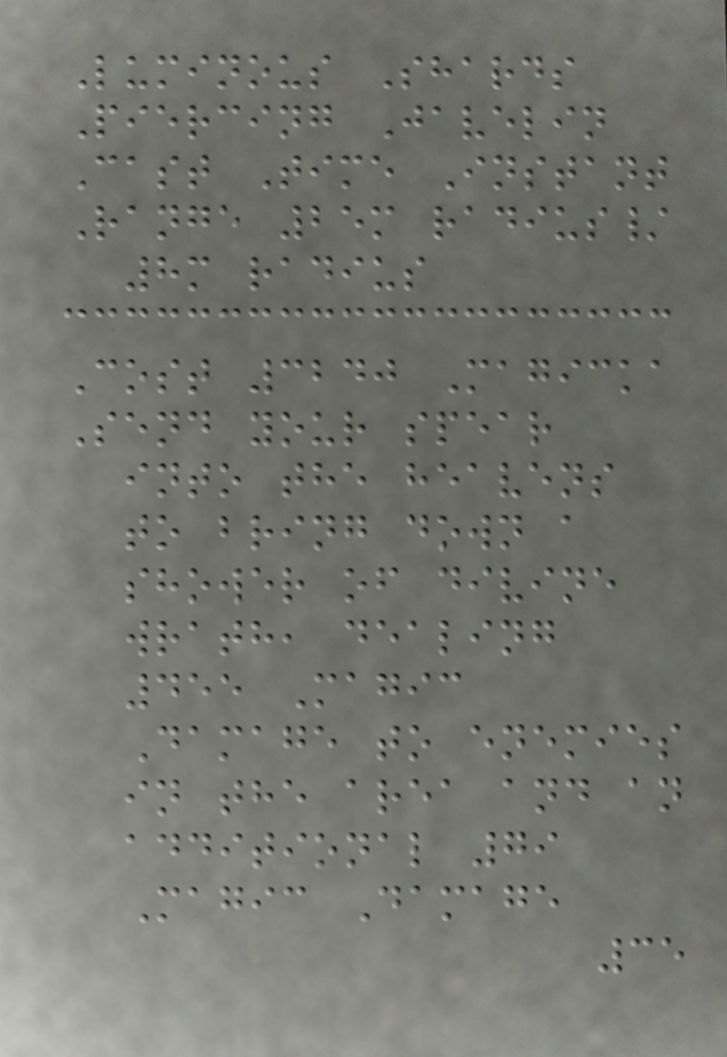Luminous Shards
Piercing Javelin
Cast Time Instant
Range 25m radius/
8m radius
Cost 3240 Magicka
Send your spear
into the heavens
to bring down a
shower of divine
wrath, dealing
455 Magic
Damage to enemies
in the area and an
additional 79
Magic Damage
35
